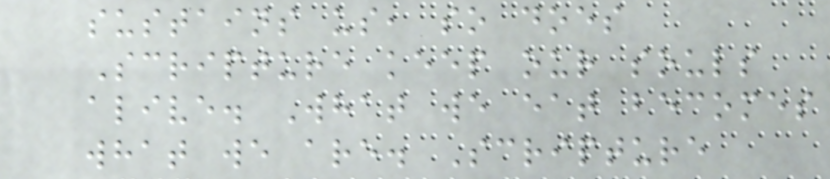sustains us, so does
Scripture keep our souls
alive. What we eat becomes
what we are. Scripture
